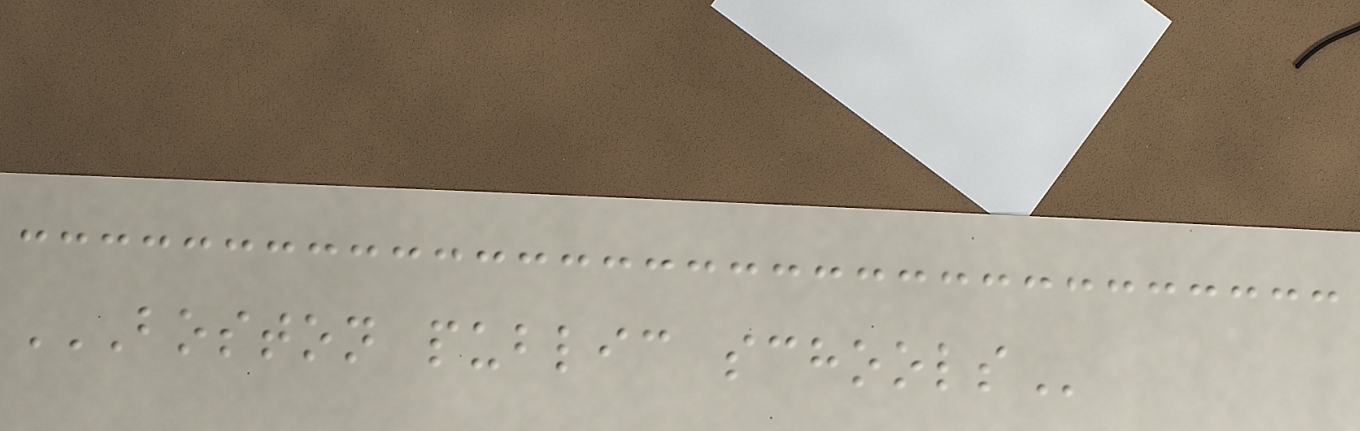BOSTON PUBLIC SCHOOLS
